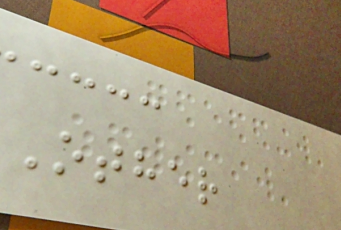Other
